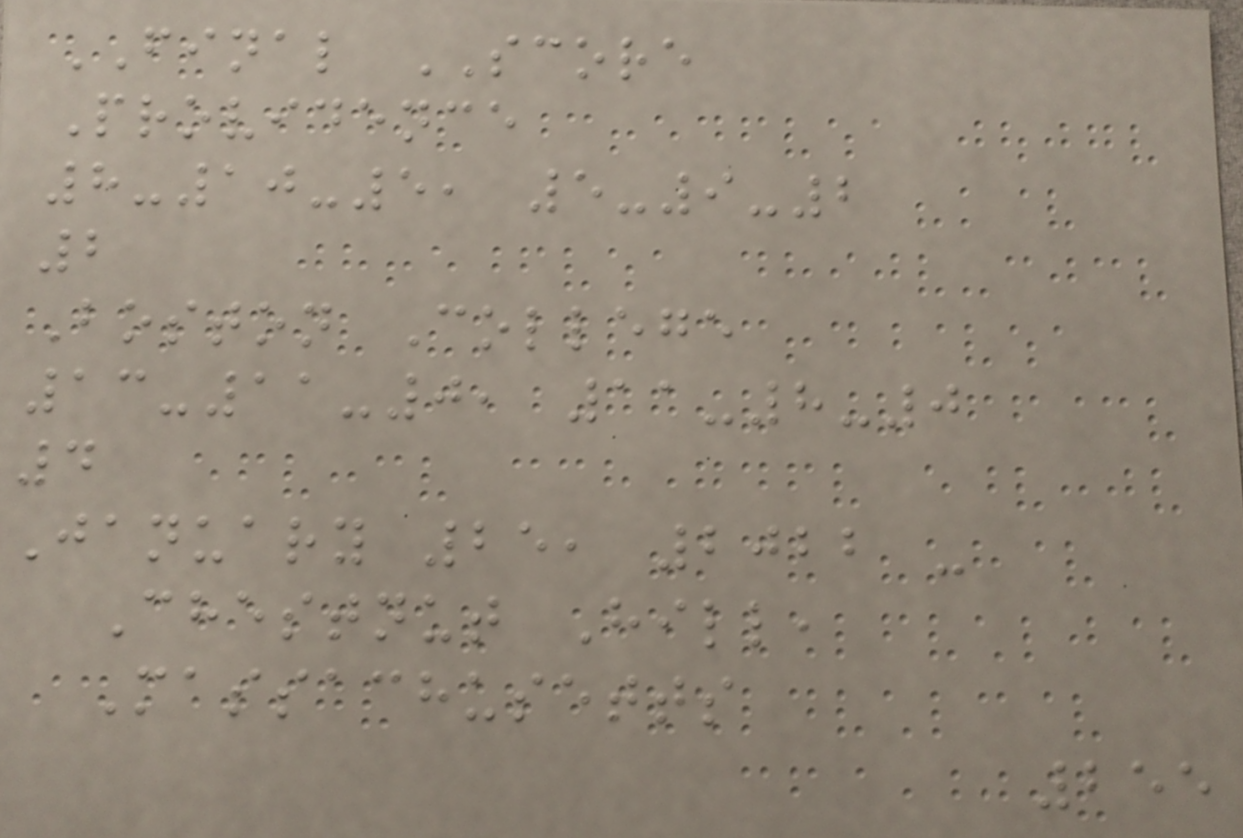FINAL SCORE
Providence
8-10-5, 5-9-2
2
Boston College
13-11-0, 11-8-0
4
January 25, 2022 -
Chestnut Hill,
Massachusetts
255
